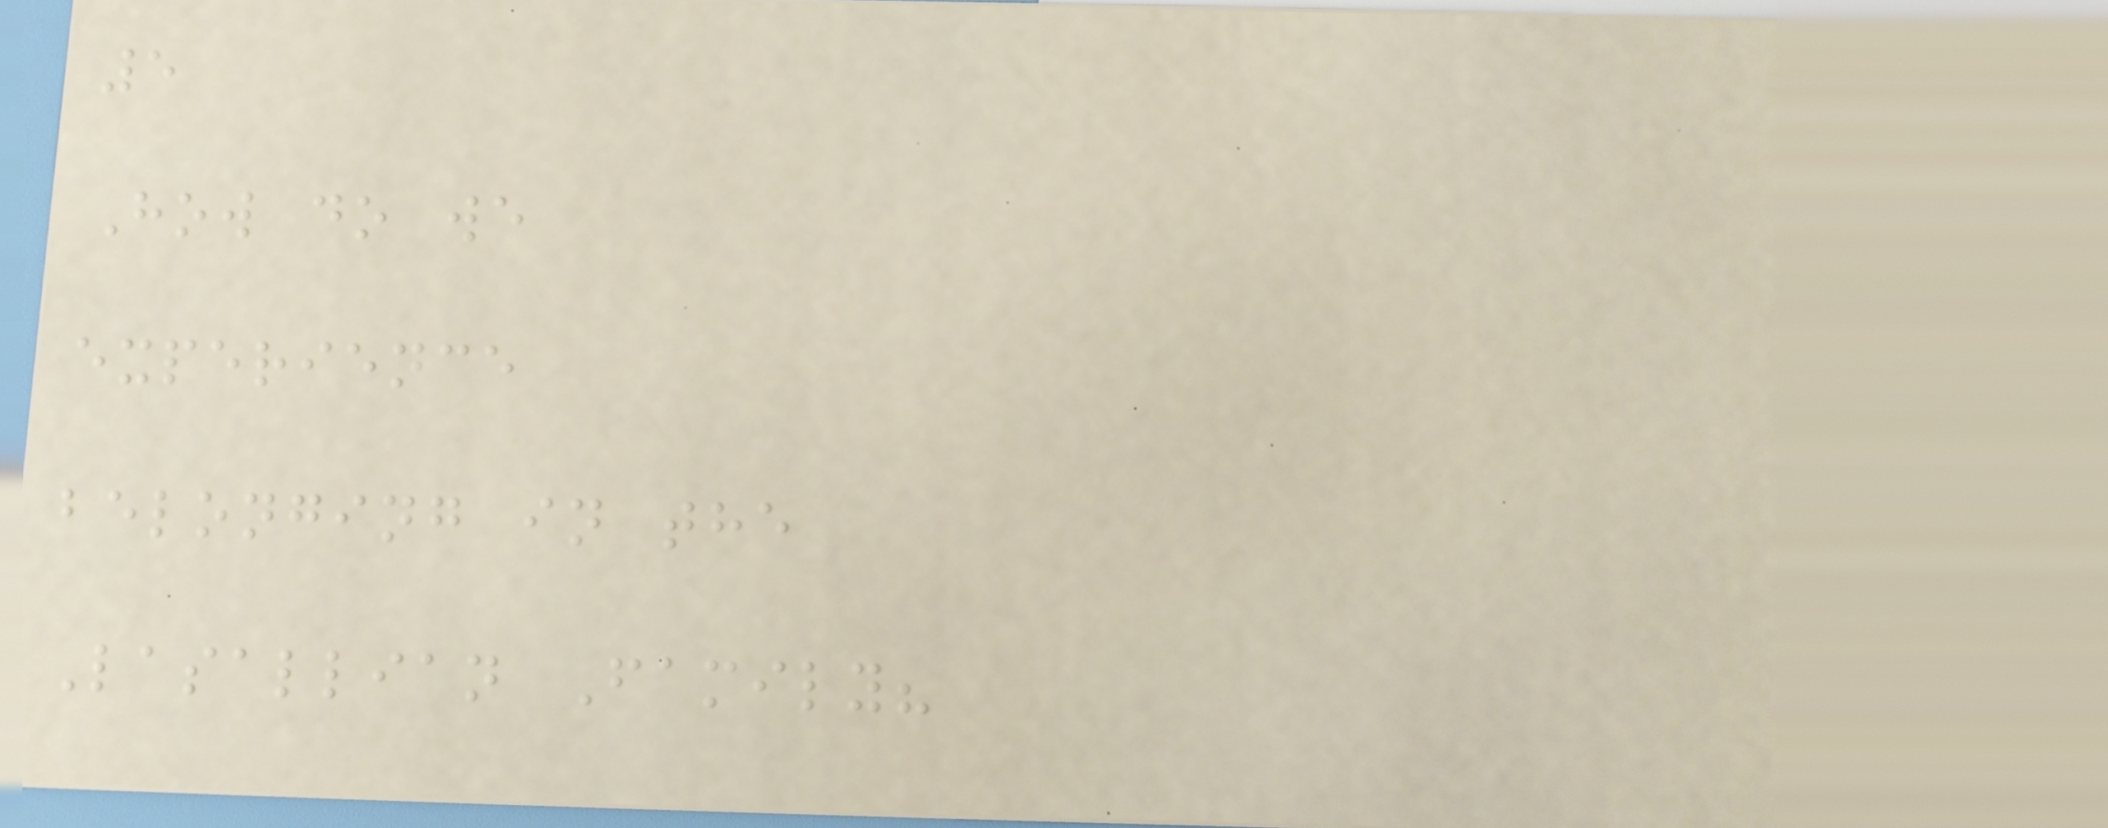5
How do we
experience
belonging in the
Lasallian Family?
